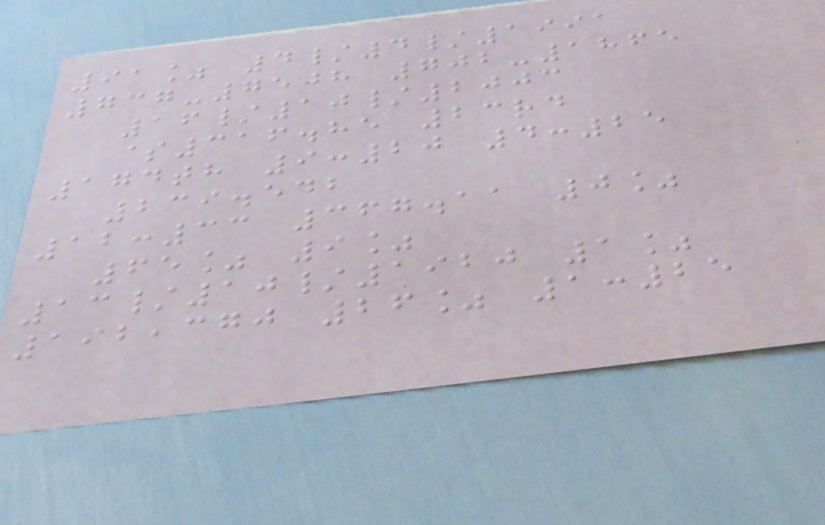91% 4/4/1991
737-7508 702-1865
16/10/2003
$316.85 23rd
174th 9:20 4:25
239.542
12:33 367.11 0%
65% 9%
13/10/1920 1%
192,370 26% 1:25
